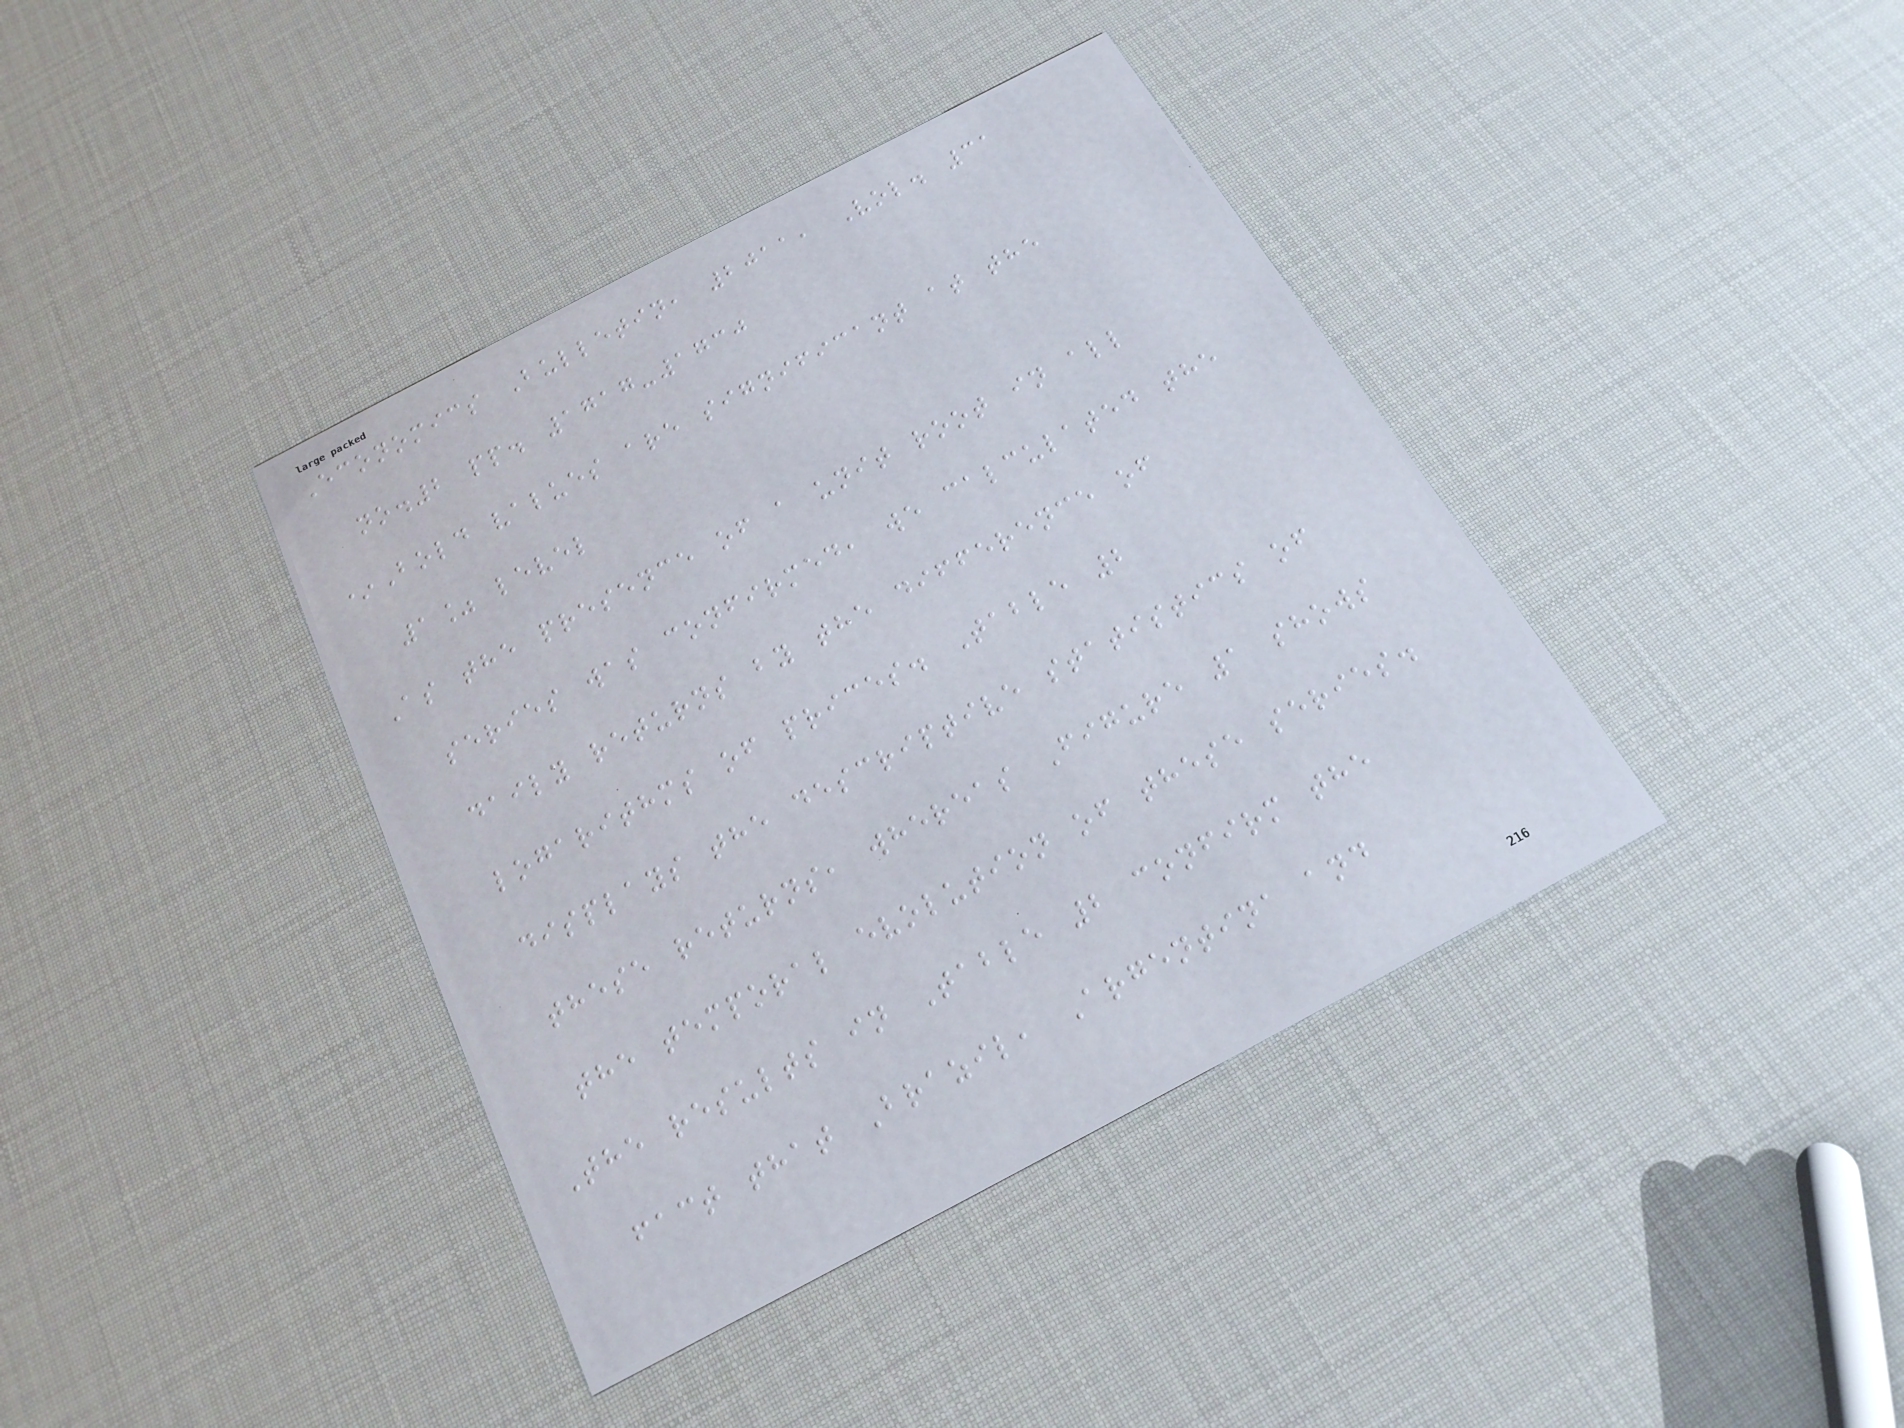Economics Bulletin, 2011, Vol. 31
no.2 pp. 1717-1730
*Bold values are significant at the
1% level
As the presence of a unit root in all
series was confirmed, we calculated the
daily returns by the difference of
logarithms of prices. Table 2
displays the descriptive statistics of
these returns, whereas Figure 1 shows
the temporal evolution of these series.
The results in Table 2 confirm the
fact that Brazil, Argentina and
